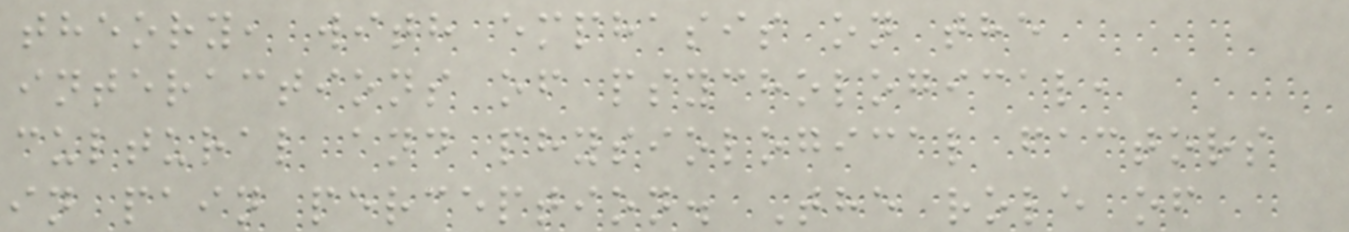theory, with emphasis on the
interactions of psychological,
cultural and physiological factors
in pain perception. The role of
